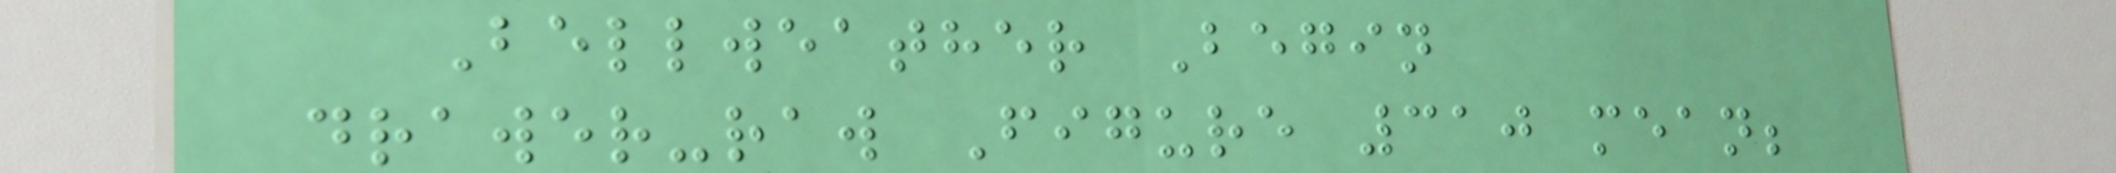Bellweather Begin
drawer-raw Figure 310 mean;
